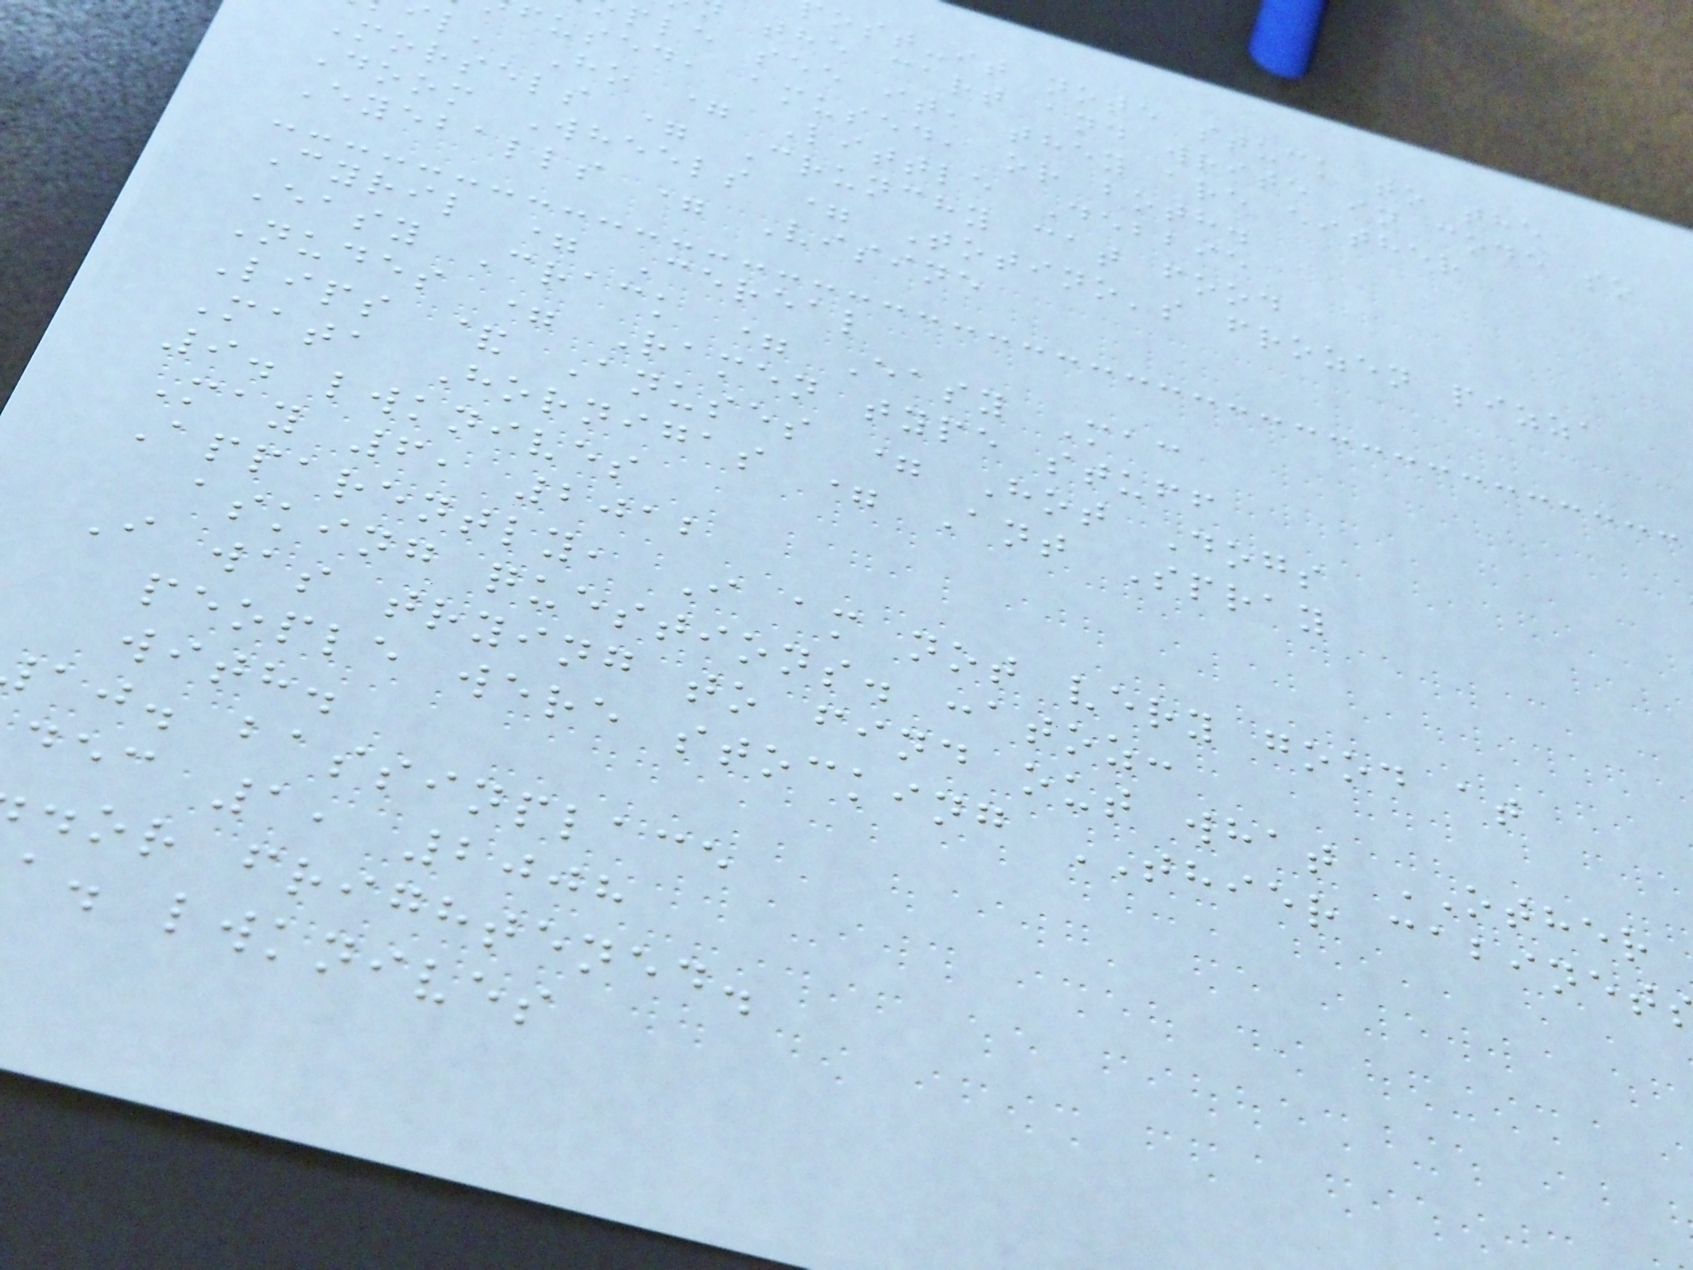ost-it note stuck to the
the cart and write in code so
ple see it, they are either
fused, amused, or both.
l' Ho = Little Debbie
Morsels = Crunchy cat food
Doom Wheels = Totino's frozen pizza
Eyeballs = Visine
Cyril = Cereal
Easy Crack = Easy Mac
Nudes = Ramen type stuff
Lips & Anuses = Hot Dogs
Mata Hornigas = Ant Spray
9. lwknives
May 6, 2012
Apparently, I am not very good at
asking questions. :atoz:
I was trying to find out what OTHER
people were stocking THIER cabinet
with.
aj. bassinplace
dec 1, 2008
.or frightened.
a. lwknives
